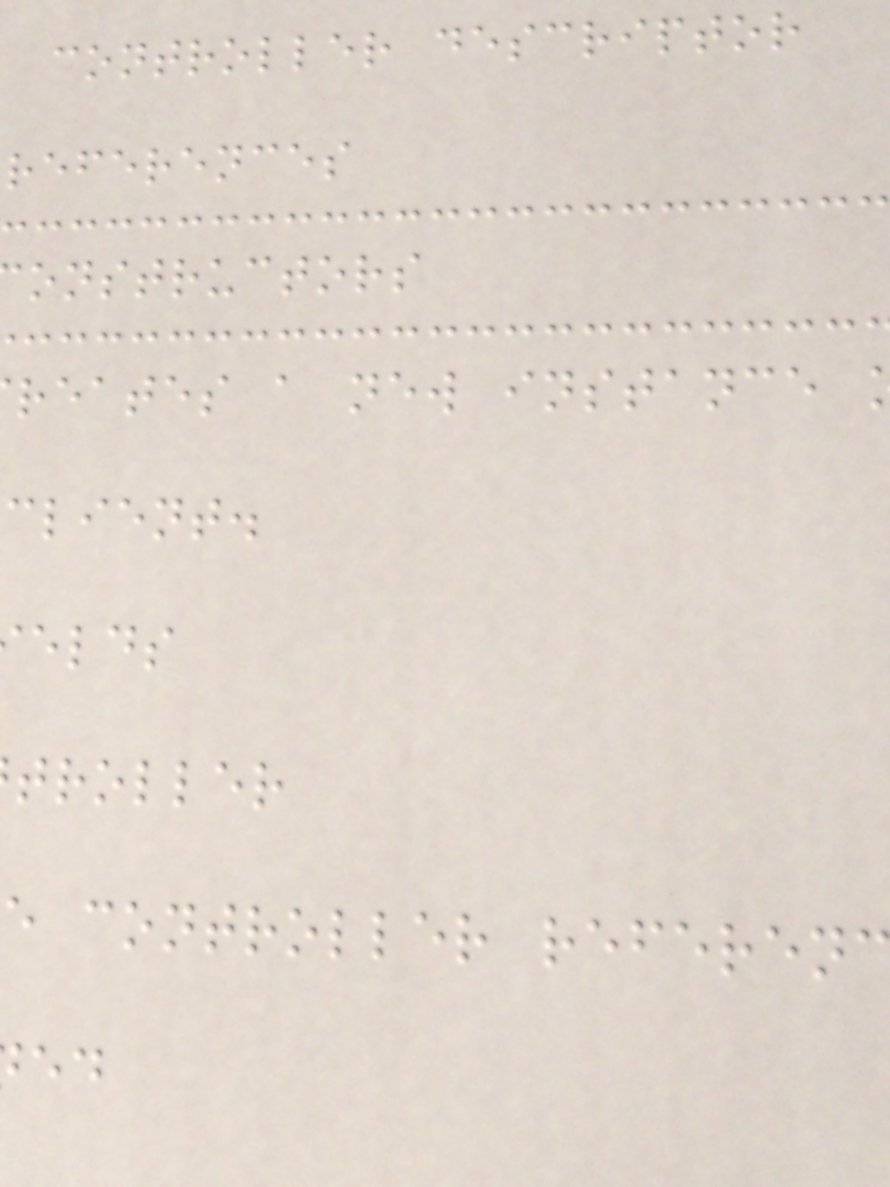controller descriptor
references
onstructors
reates a new instance
client.
elds
troller
e controller referen
